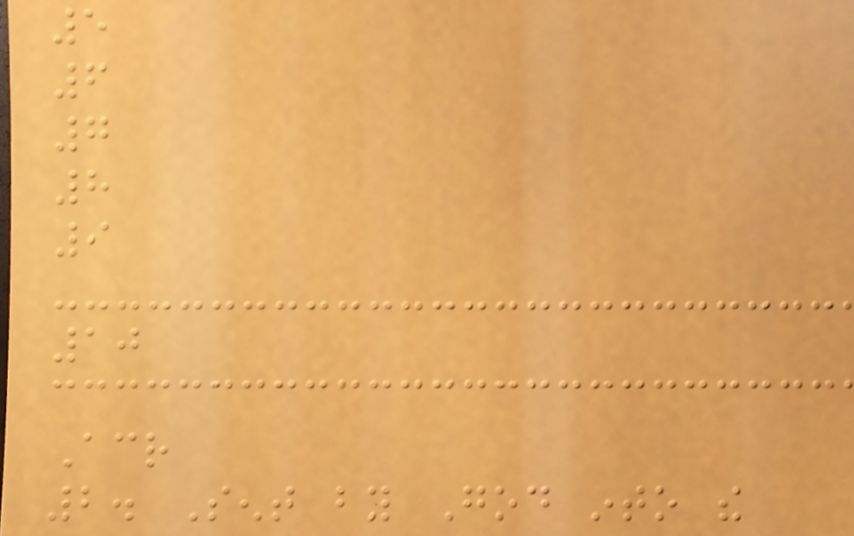5
6
7
8
9
10
Across
2. Sent by God into the
